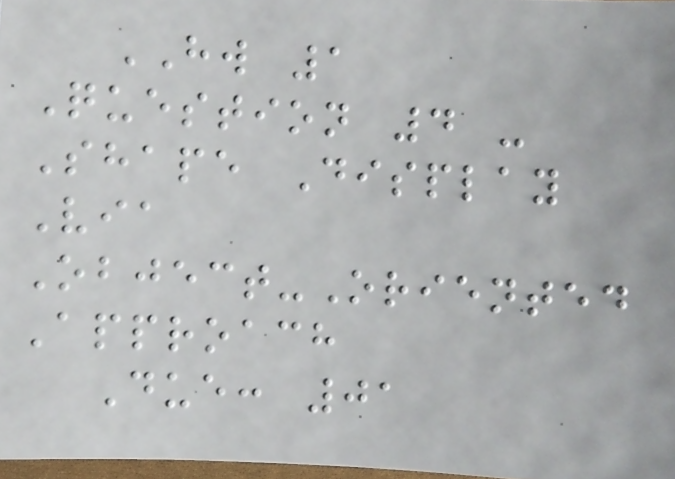HW 1
Question 4 -
Shape Display
Via
Object-Oriented
Approach
Due: 01
